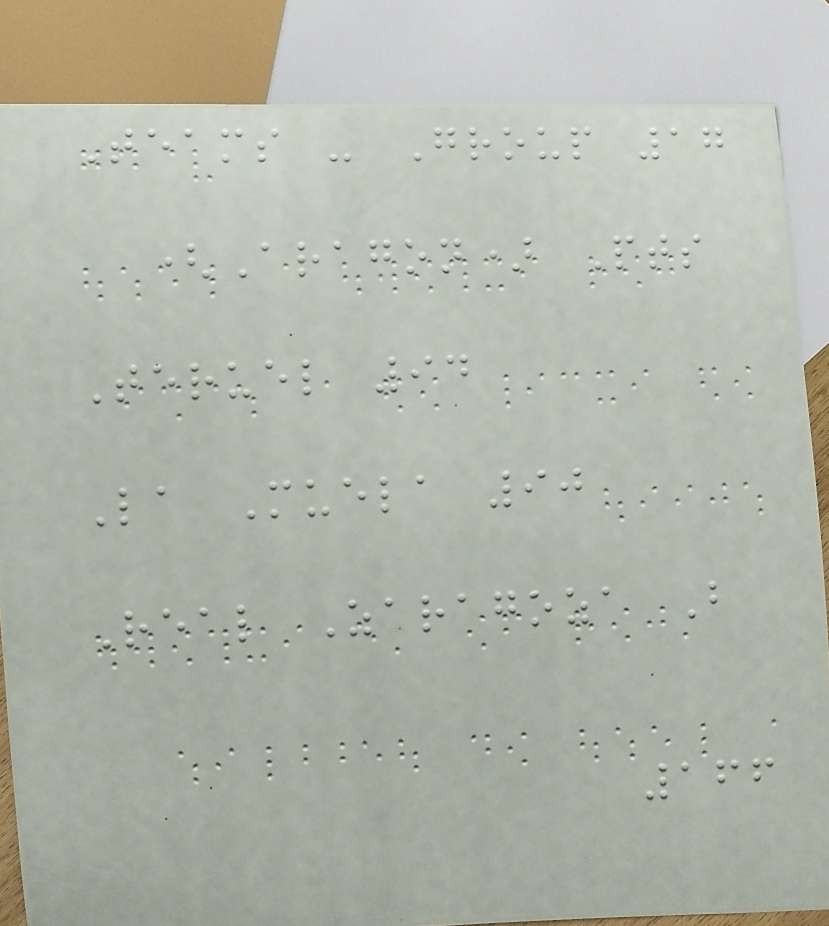Teams - Group 17
(Aragon) Pts
Teruel 94
La Muela 90
Real Zaragoza B
166
